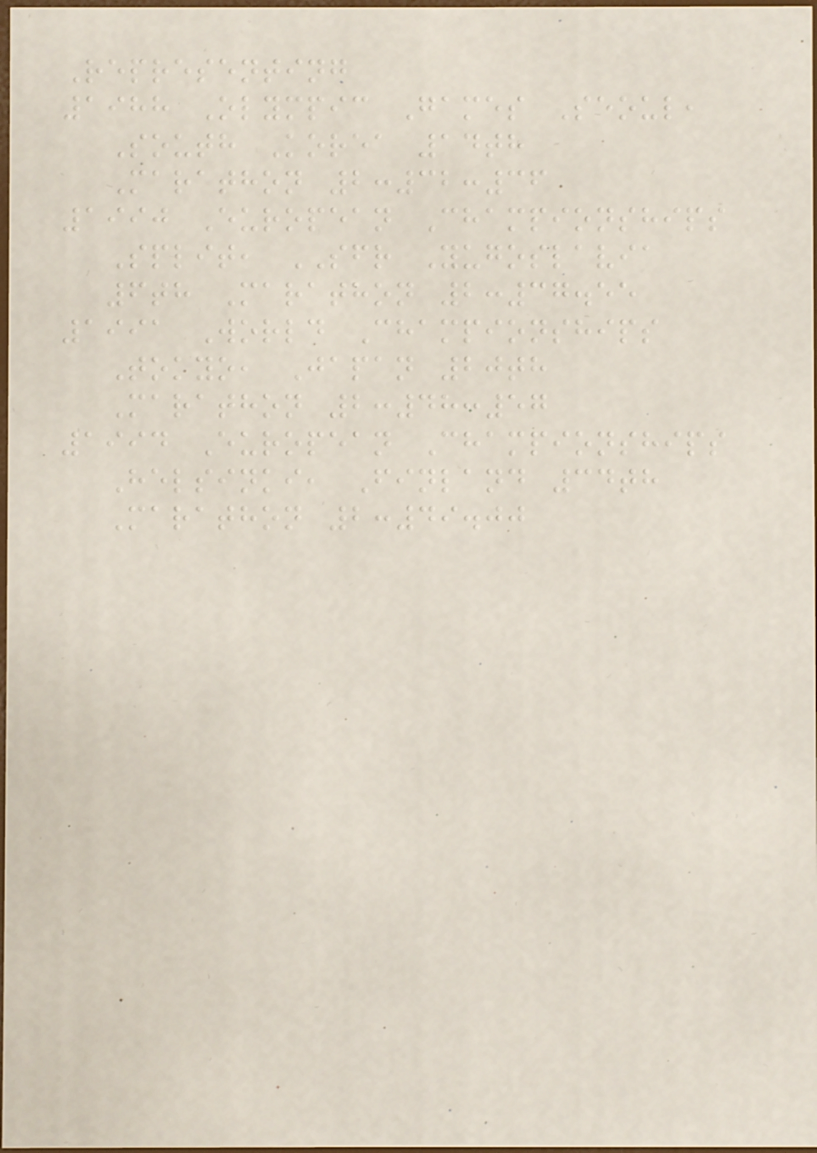Representing
1988 Olympic Games Seoul,
South Korea 14th
Marathon 2:32:36
1990 European Championships
Split, SFR Yugoslavia
6th Marathon 2:37.55
1991 World Championships
Tokyo, Japan 20th
Marathon 2:48:57
1994 European Championships
Helsinki, Finland 34th
Marathon 2:49.00
